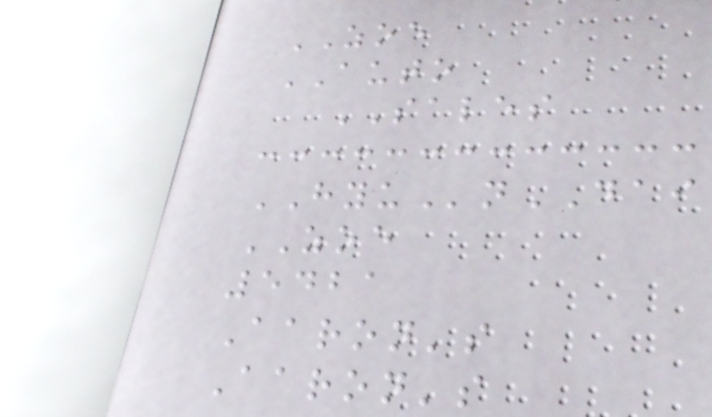ZOE
AUTO
SALES
HYUnDAI
ZOE
5421
Aaron's
Aaron's
